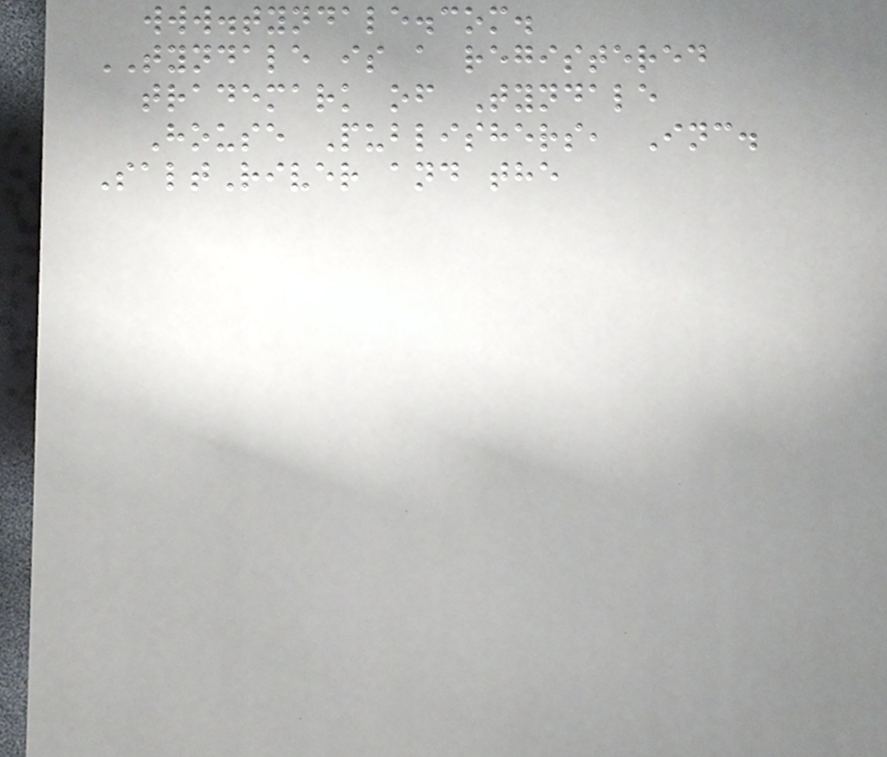www.tyndale.com.
TYNDALE is a registered
trademark of Tyndale
House Publishers, Inc.
SaltRiver and the
